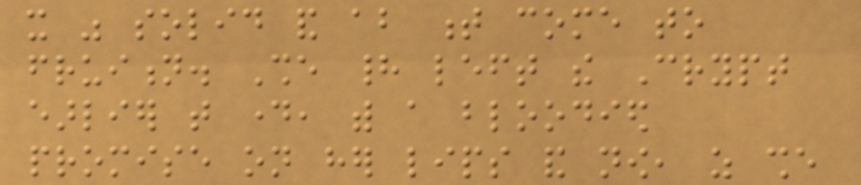it was solid and about t come to
fruition. She had left the Crypt
earlier that day, with a bloodied
promise on her lips and now, as she
